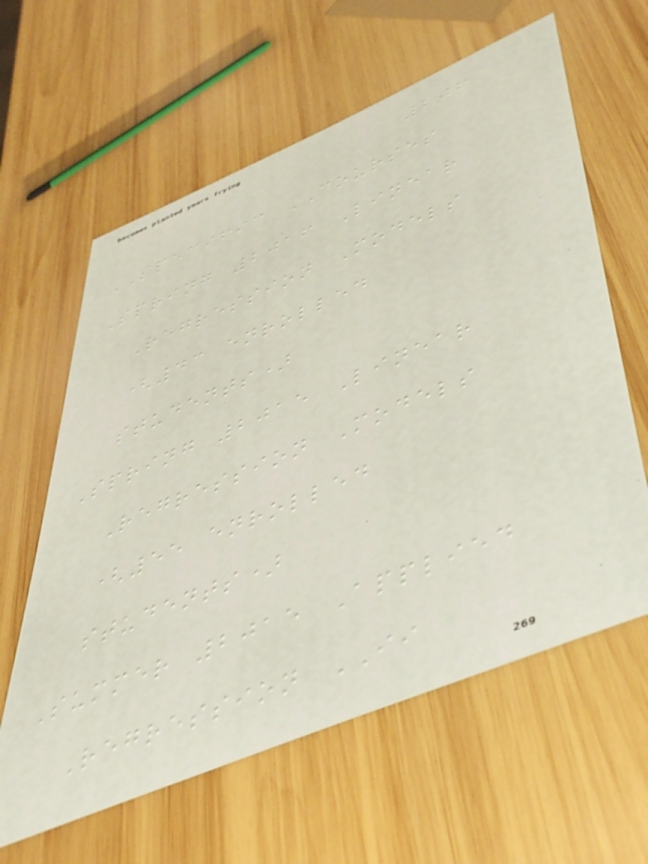206
SPECIFIC COURSES
Spring 2016 Linear
Regression Models
(43 enrolled
students)
Spring 2015 Linear
Regression Models
(55 enrolled
students)
Summer 2015 Applied
Regression II
